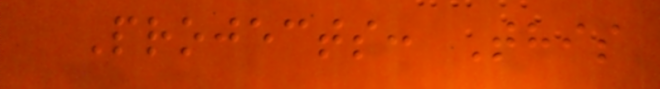Projects: This
